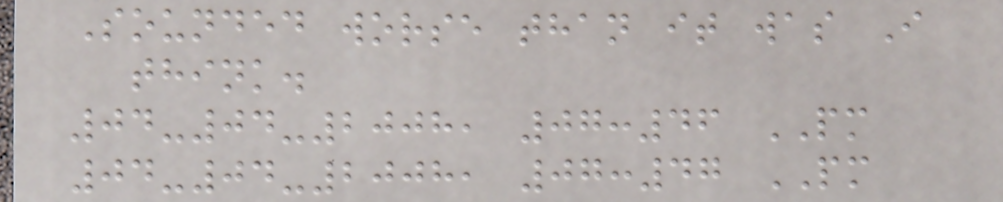Sounded worse than it was I
think.
04-04-2008, 07:46 PM
04-04-2008, 07:47 PM
